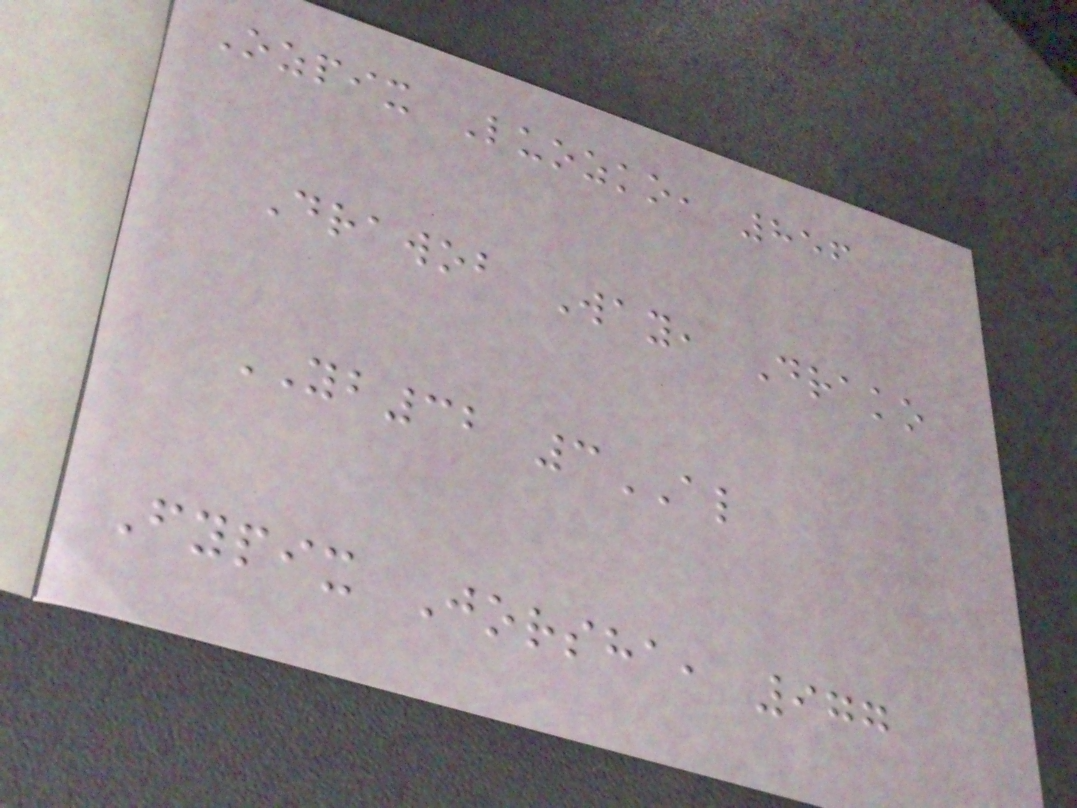Ozpix Luozko, 856
Drawob Way, Drako
YB32 3AL
Fypix Jorsha, 977
